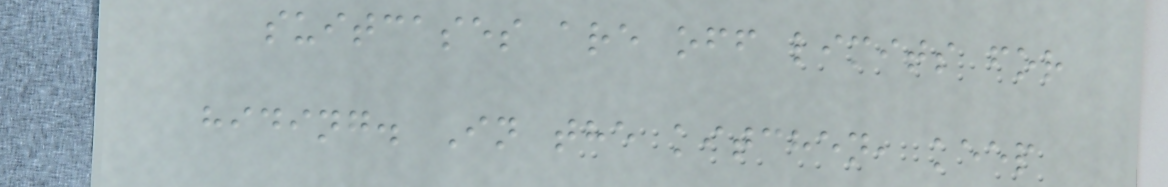suitcases are off limits for
hiding. In the kitchen, keep
